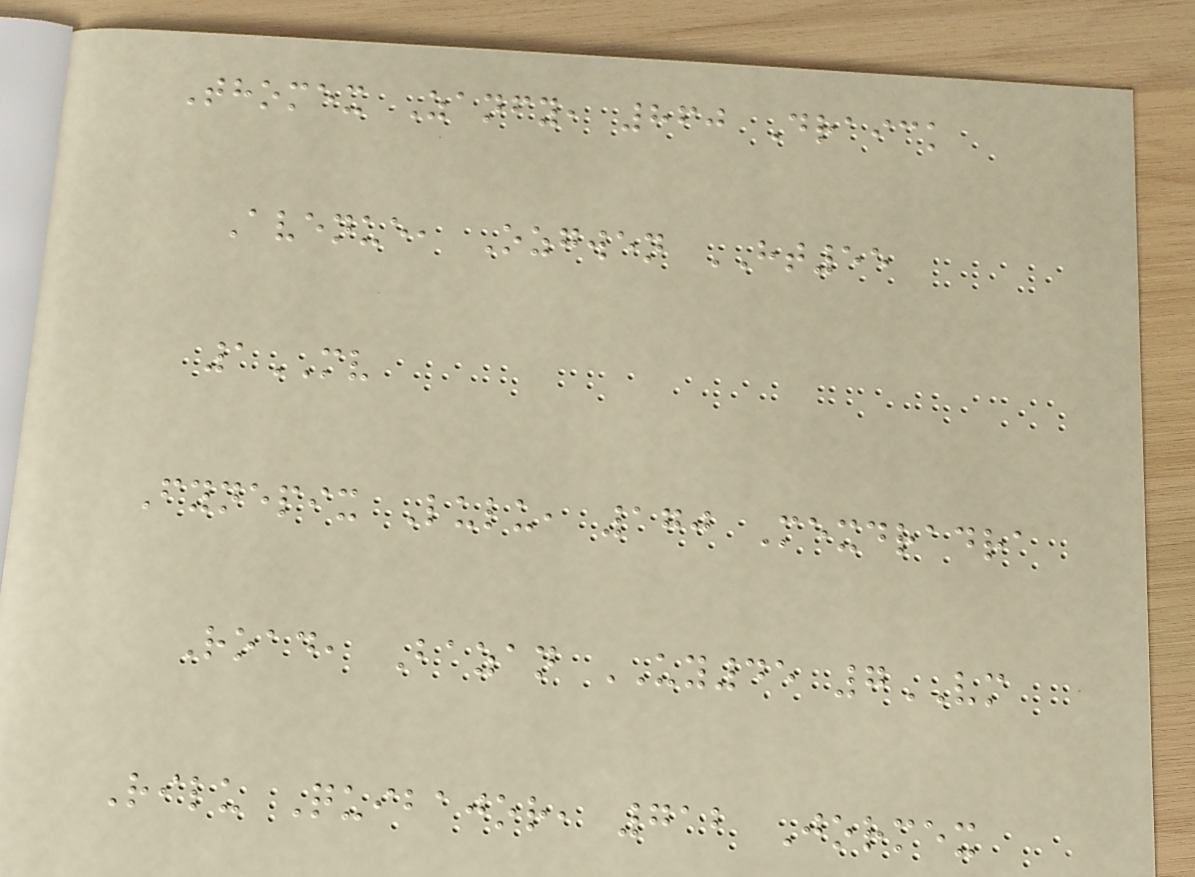Thomex Zanfy, 860 Draick
Avenue, Ozgwen HT55
1MV
Fynepix Lulu, 170 Mexdradra
Road, Bazan UY45 7VM
Rilu Quibajor, 712 Jormex
